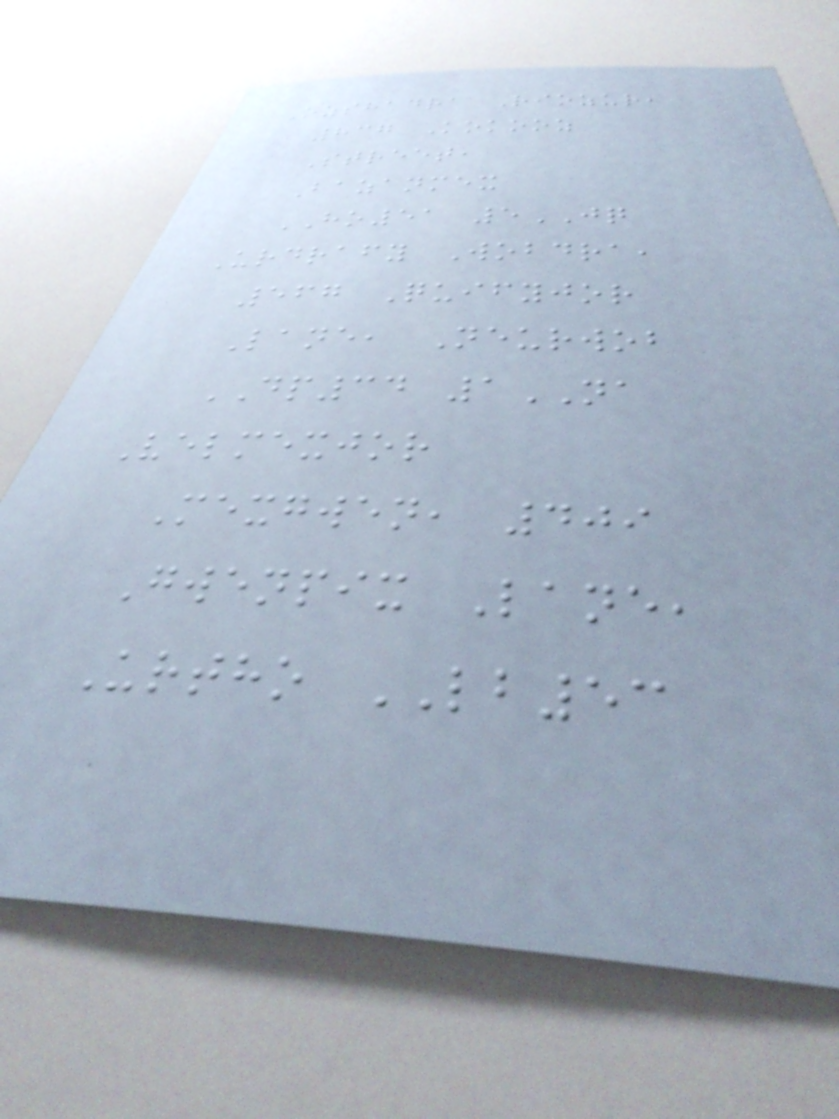Ozshadra Riozur,
837 Kokooz
Street,
Bazanmex
HO51 5JQ
Urdrafy Wobdra,
567 Quifyjor
Lane, Neurwob
DP34 1NA
Velmexjor
Mexgwen, 409
Gwenpix Lane,
Urtho LB53
